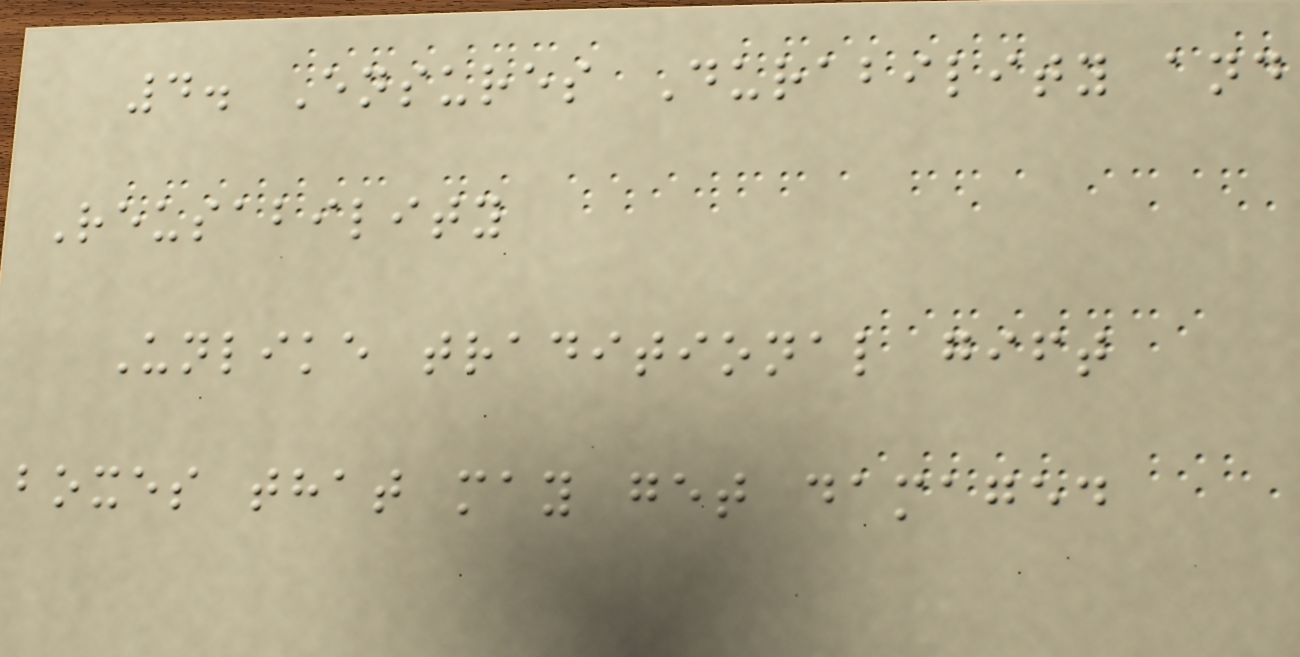4. Ensures Durability and
Reusability
Unlike traditional gift
boxes that may get damaged
